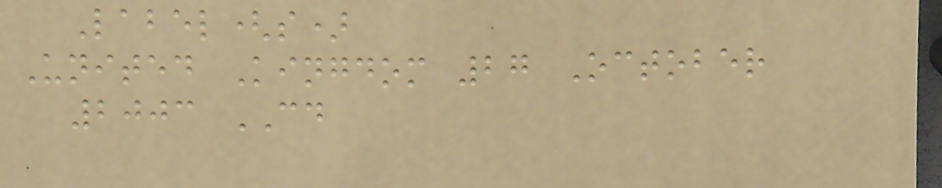Label(s)
United Kingdom 27 October
2003 CD
